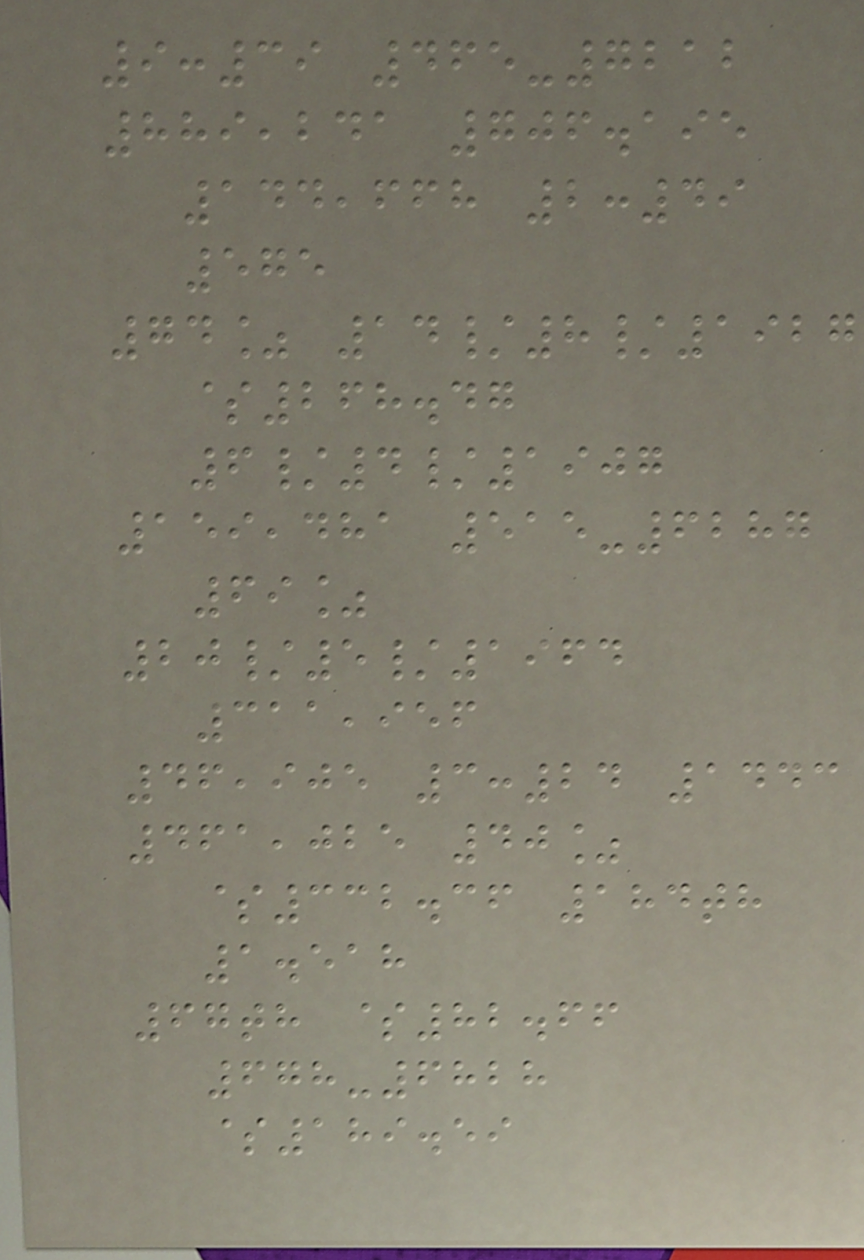9:39 465-7212
889,241 706.195
144,668 2:49
575
74% 14/8/1927
$268.47
6/4/1907
159,481 515-6287
69%
20/5/1964
311,956
46,905 3:24 1443
461,025 40%
$332.36 184th
1.518
67th $82.66
678-6828
$189.59
